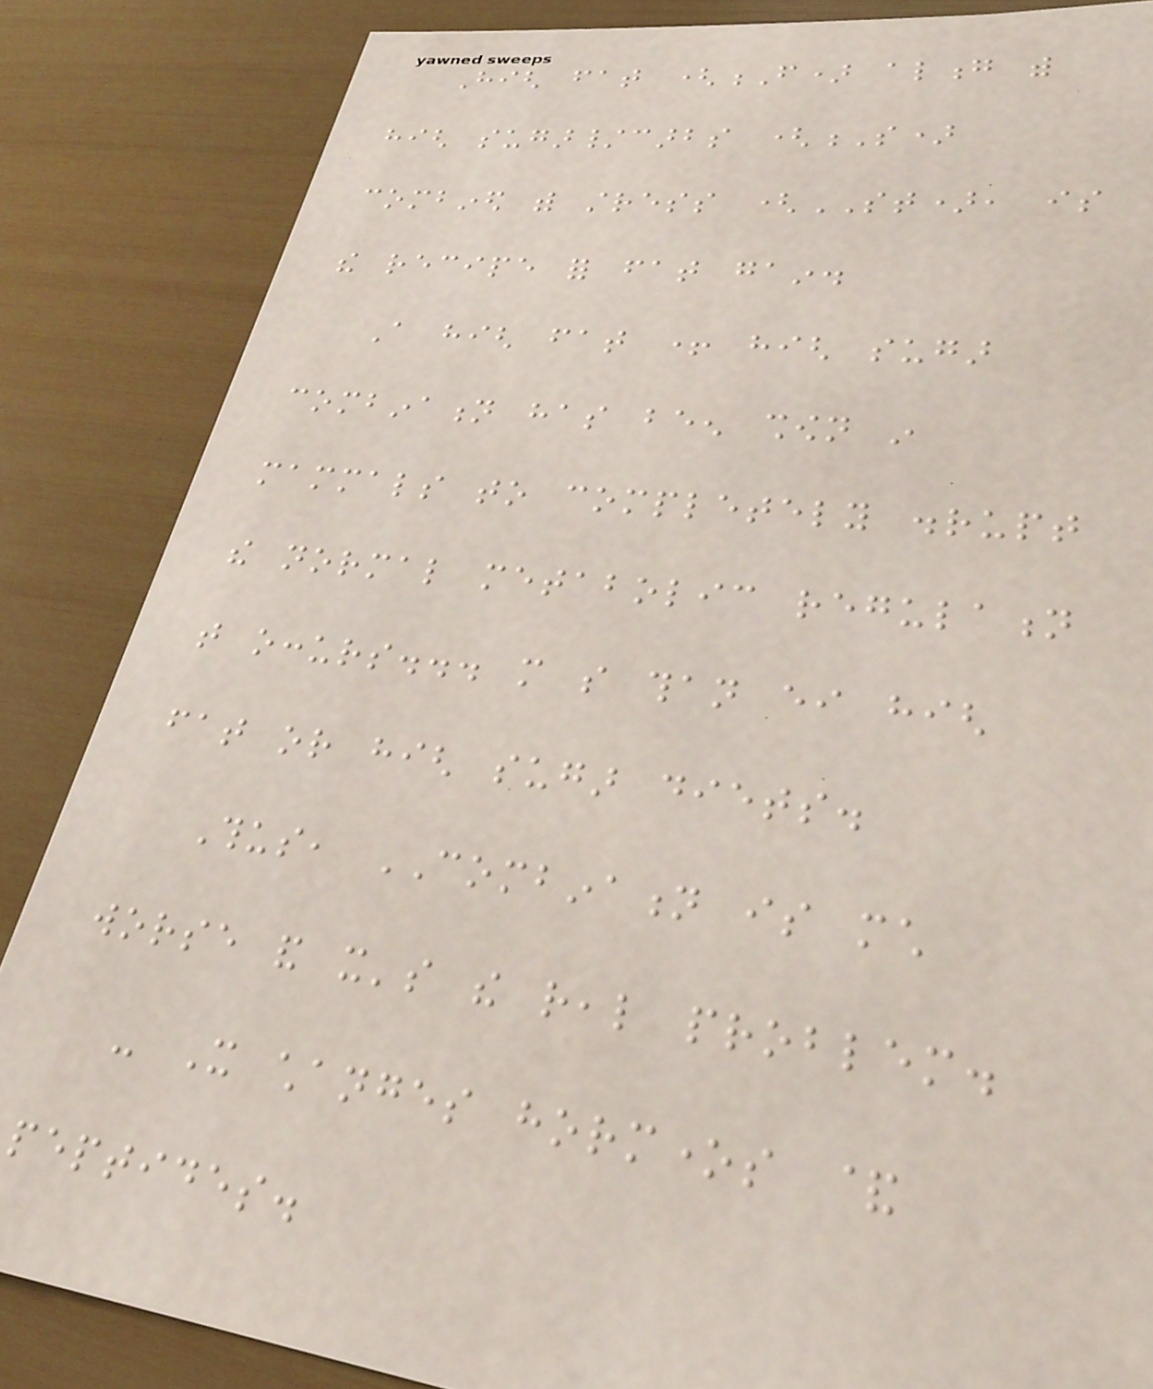High fat (F) along with
high sugar/carbs (S)
combined with stress (ST), is
the recipe for fat gain.
A high fat + high sugar
combination has been shown in
mammals to completely disrupt
the normal metabolic regulation
that occurs... more so than either high
fat or high sugar diets.
Thus, COMBINATION is much
worse and it's the real problem.
- It changes hormones &
peptides.
